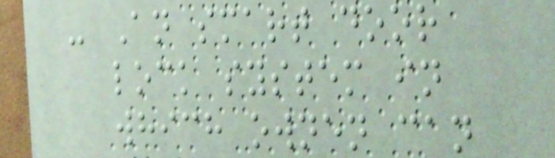- An smart door
lock system in
which ownen can
